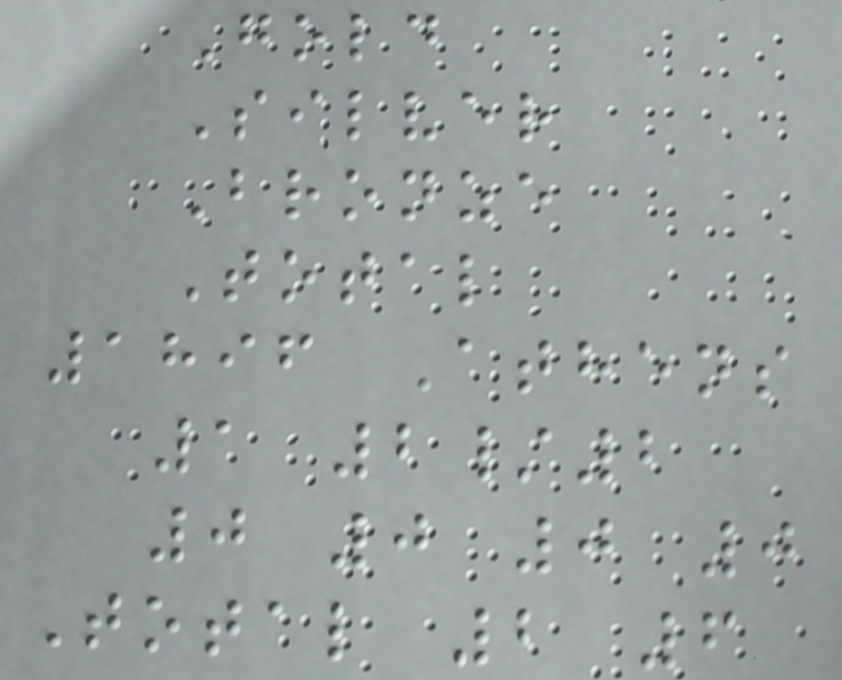Gold
Silver
Bronze
Total
1896 Athens
1 2/2
0 0 0 0
Total 2 6
